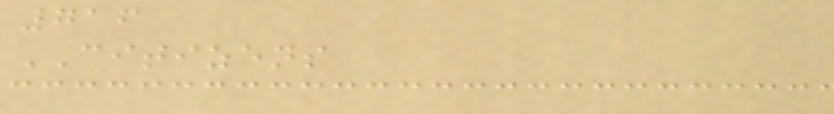716
CITIZENS
